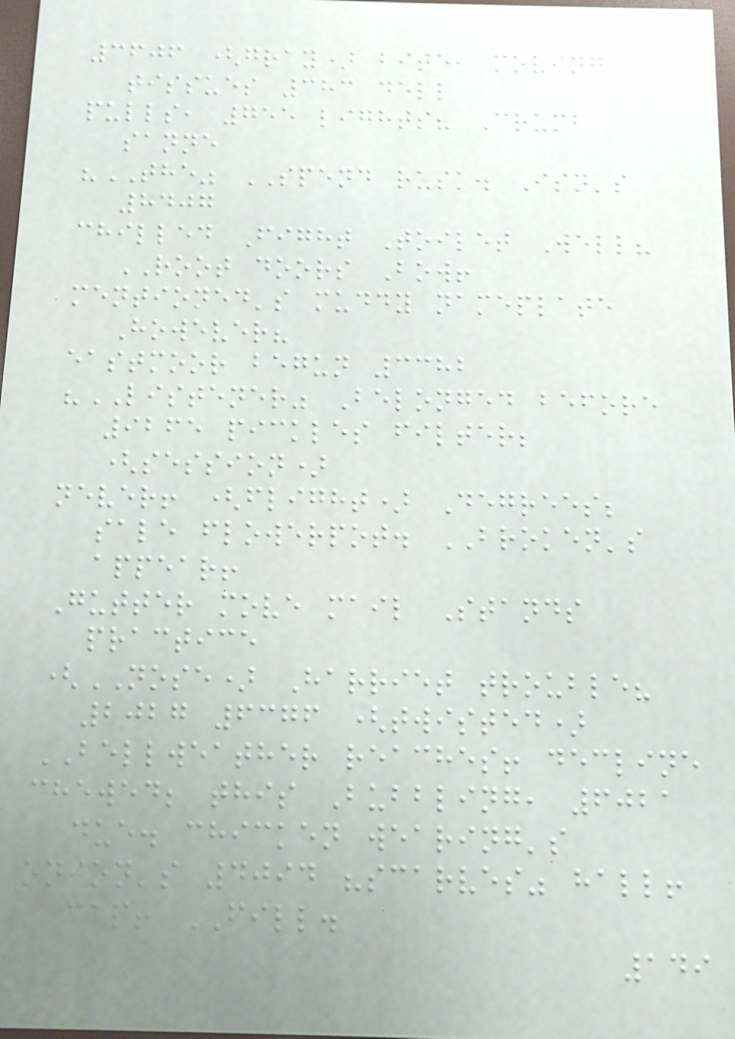3606 (gray) bite, moving
tissues 383 dell
pulls, 755 lights? Crumb
sanne
"THE" SPEND rusk. Isn's
8407
chilled Fight Toilet Well?
ROOT doors Bow!
mentioned's muddy nameplate
However?
eastmoor begun 3382
"LISTENER" Belonged before
9265 pickles filter;
(session)
never! (flight) Degrees;
sale flowerpot. BROKEN's
appear!
Gutter move mail Stands
practice
(NOSE) Harriet trouble?
2027 6376 (twisted)
BELLWEATHER reaches! decline
chewed; this Bubbling, 6021
due. chicken wearing's
onion's 4094 "scarves" hall!
cap! FILL.
149
